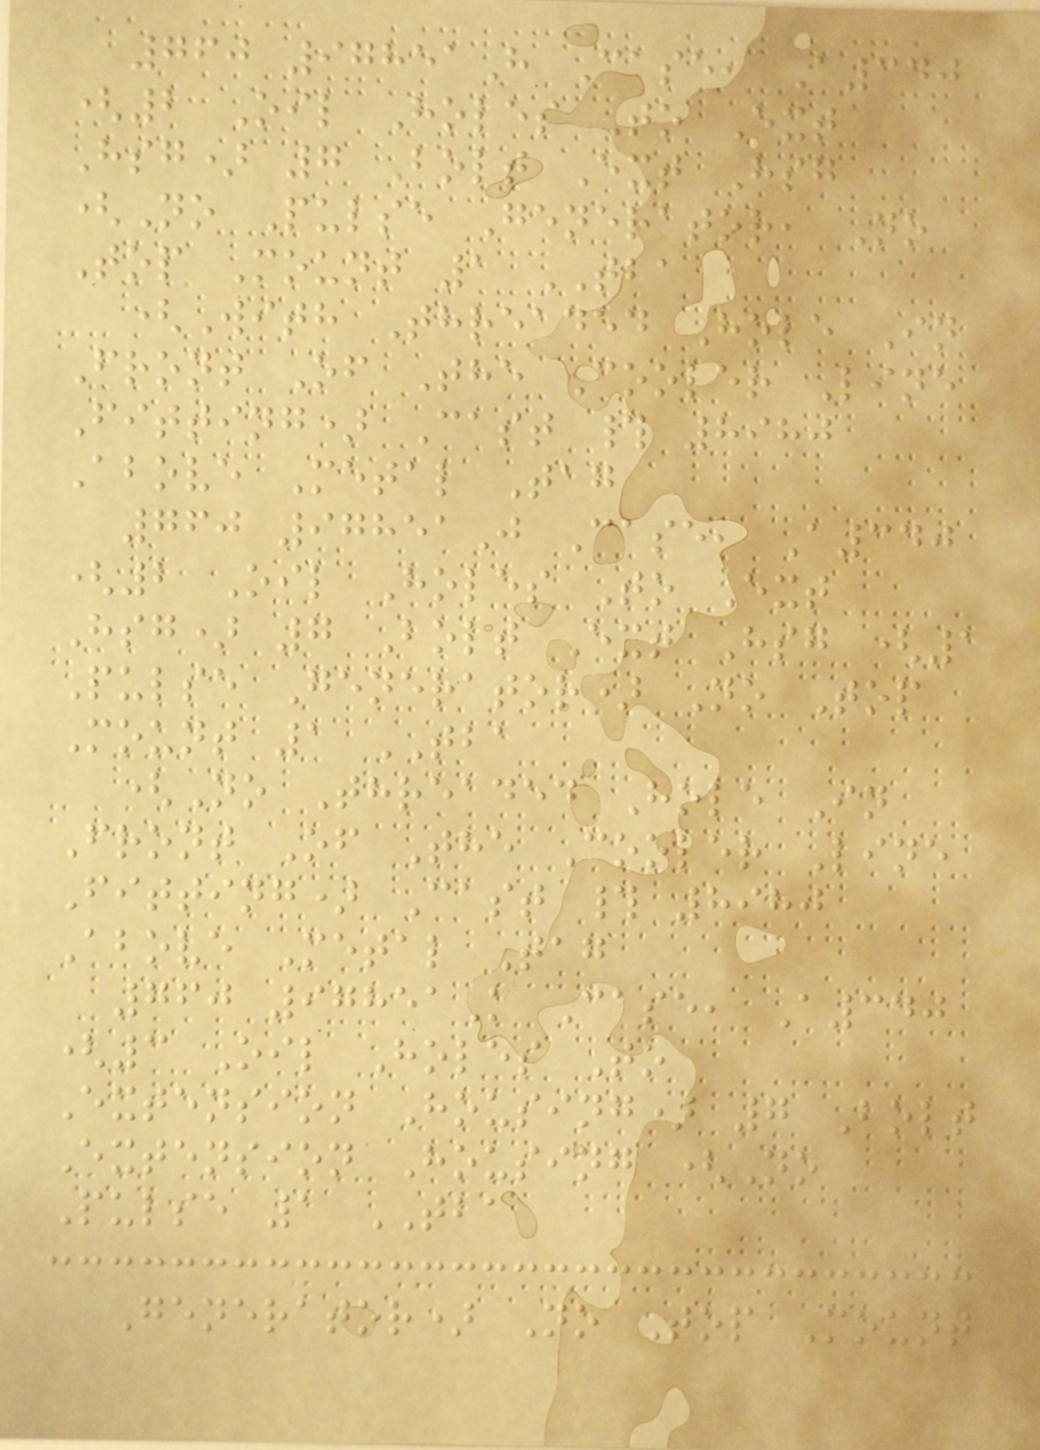760 97851H Case, A340
(2 Oil Holes To Ext
Hsg) 7 Bolt Ext Hsg
(No Pulse Generator, No
Top Mount 1 TBA
(With Threaded Hole In
Front Of The Cooler Line
Fitting) Cast # 8980
Above Metal Tag
760 97851J Case, A340
(2 Oil Holes To Ext
Hsg) 7 Bolt Ext Hsg (1
Pulse Generator) No Top
Mount 1 TBA
(No Threaded Hole In
Front Of The Cooler Line
Fitting) Cast # 8980
Above Metal Tag
760 97851K Case, A340
(3 Oil Holes To
Extension Housing) 7 Bolt
Extension Housing (No
Pulse 1 TBA
Generator) No Top Mount
